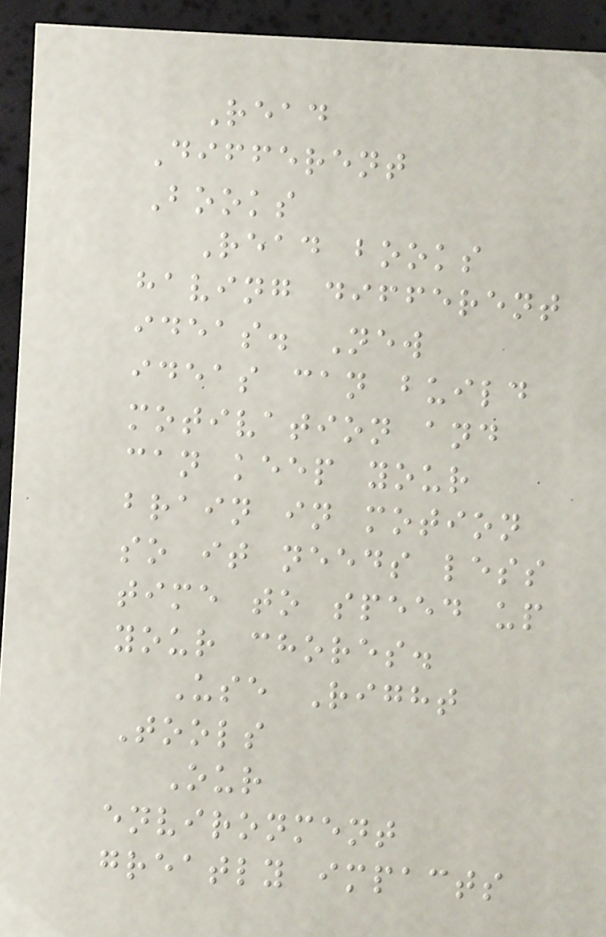Read
Different
Books
Read books
having different
ideas. New
ideas can build
motivation and
can keep your
brain in motion
so it needs less
time to speed up
your chores.
Use Right
Tools
Our
environment
greatly impacts
